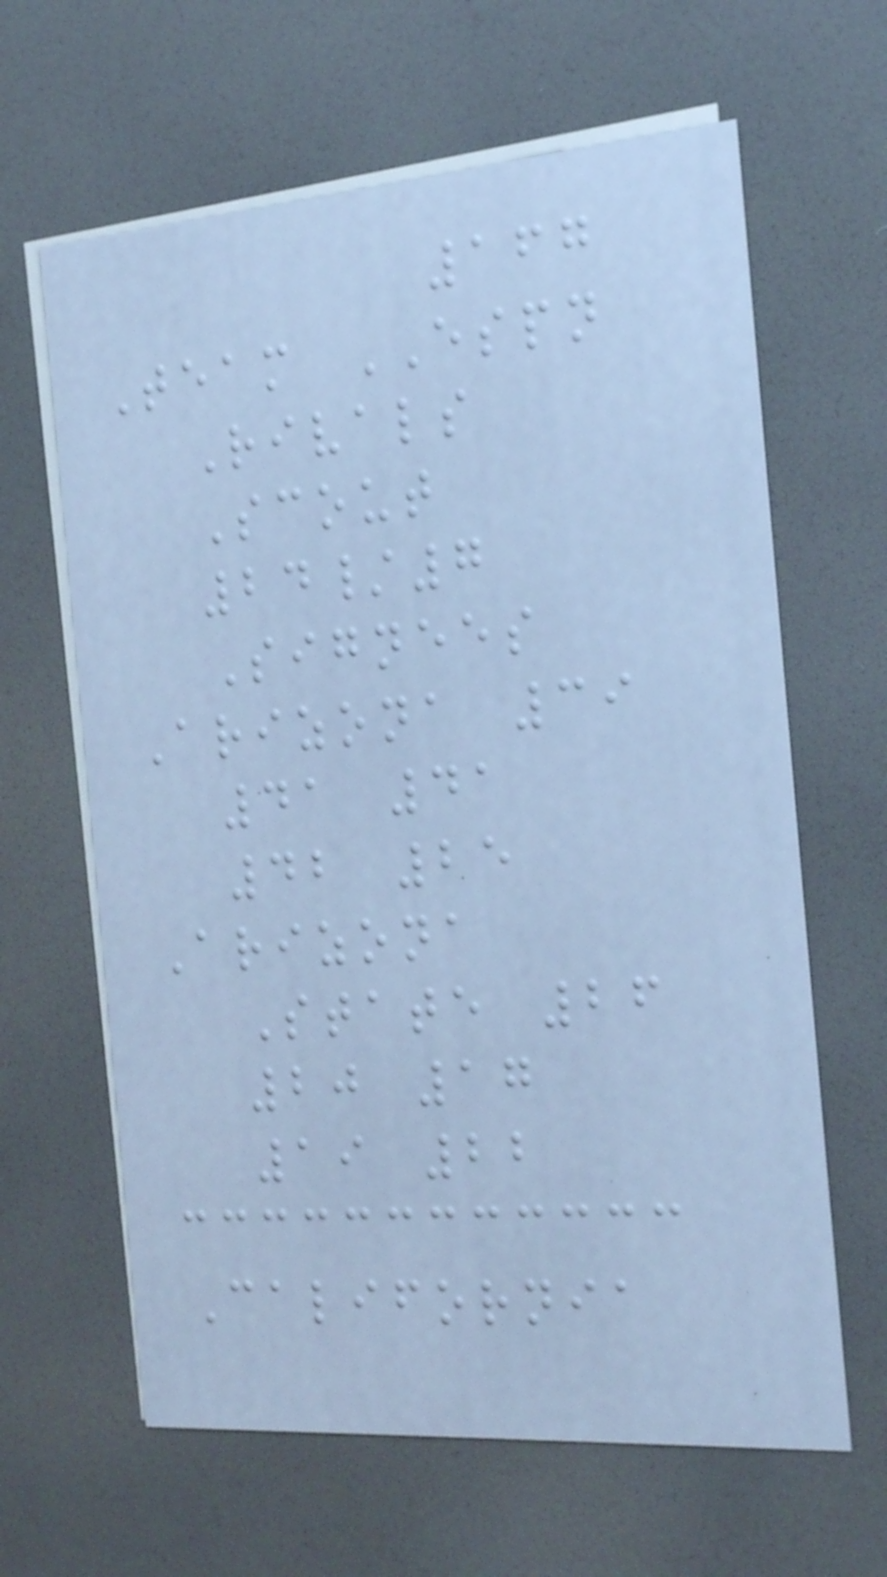167
Team ESPN
Rivals
Scout
24/7
Signees
Arizona 39
41 41
42 25
Arizona
State 26
20 17
19 22
California
